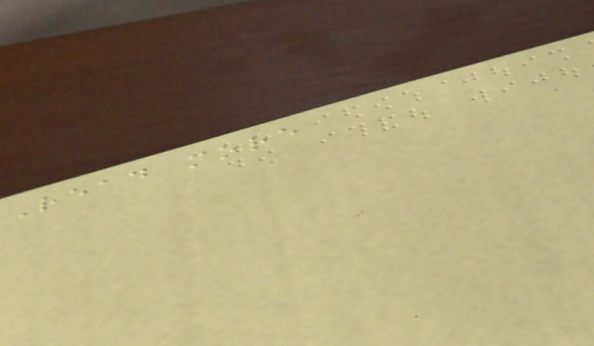Read more
